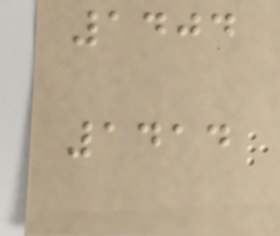1404
1414
